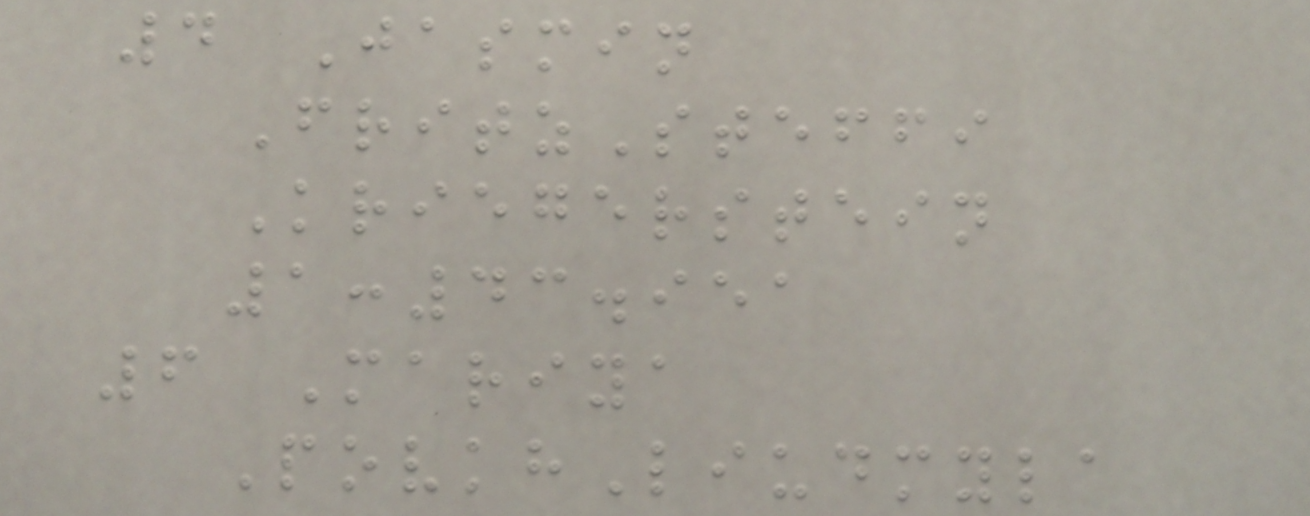4 Jasmin
FritzSteffi
Kriegerstein
1:43.951
6 Mariya
PovkhLiudmyla
